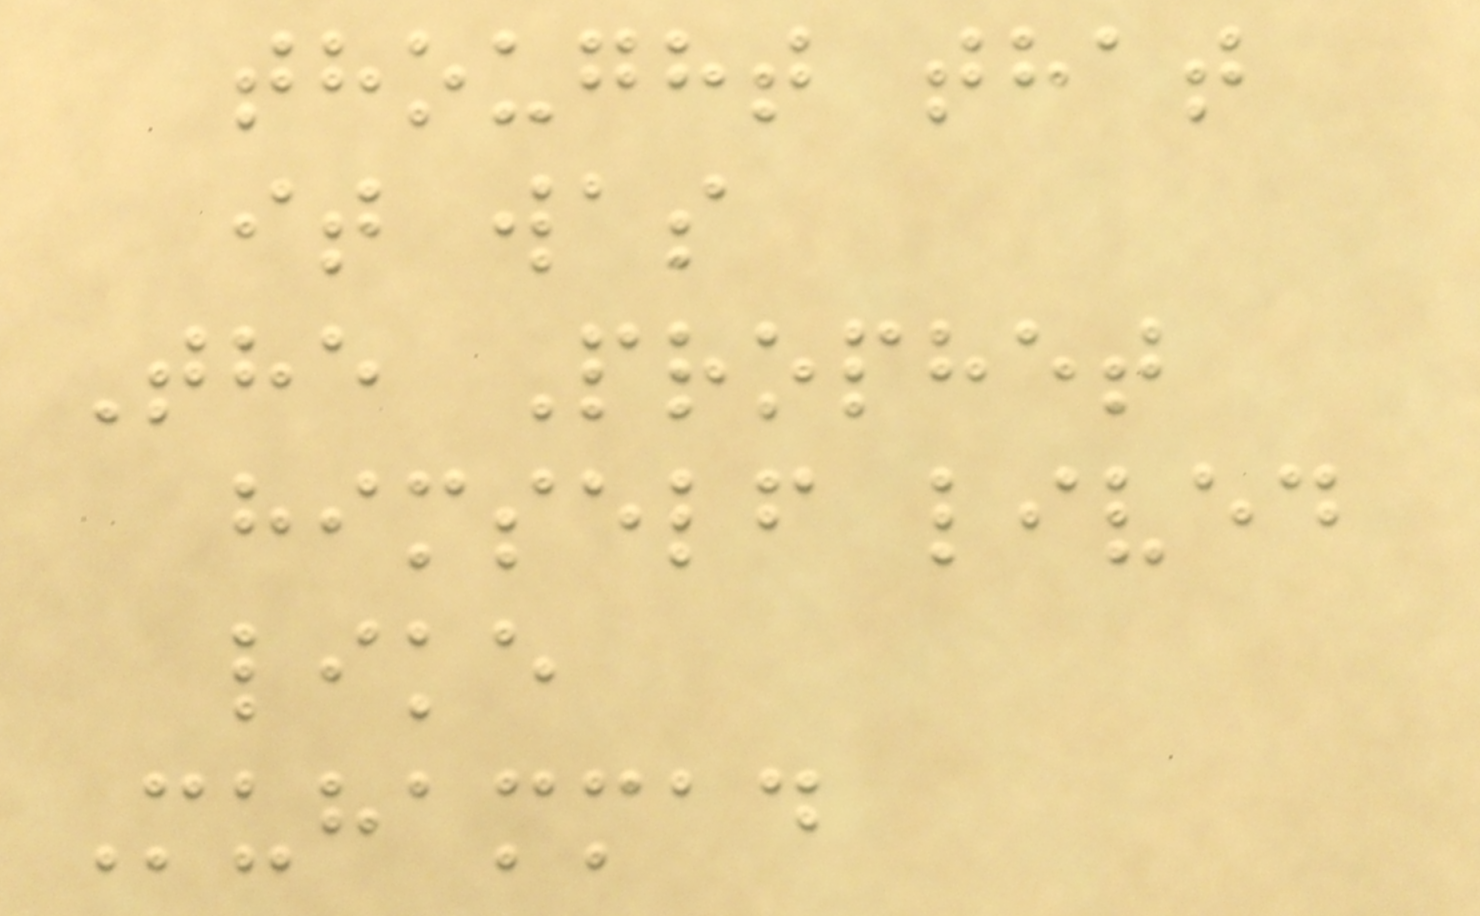thought that
it was
The Prophet
himself lived
like
Muhammad
